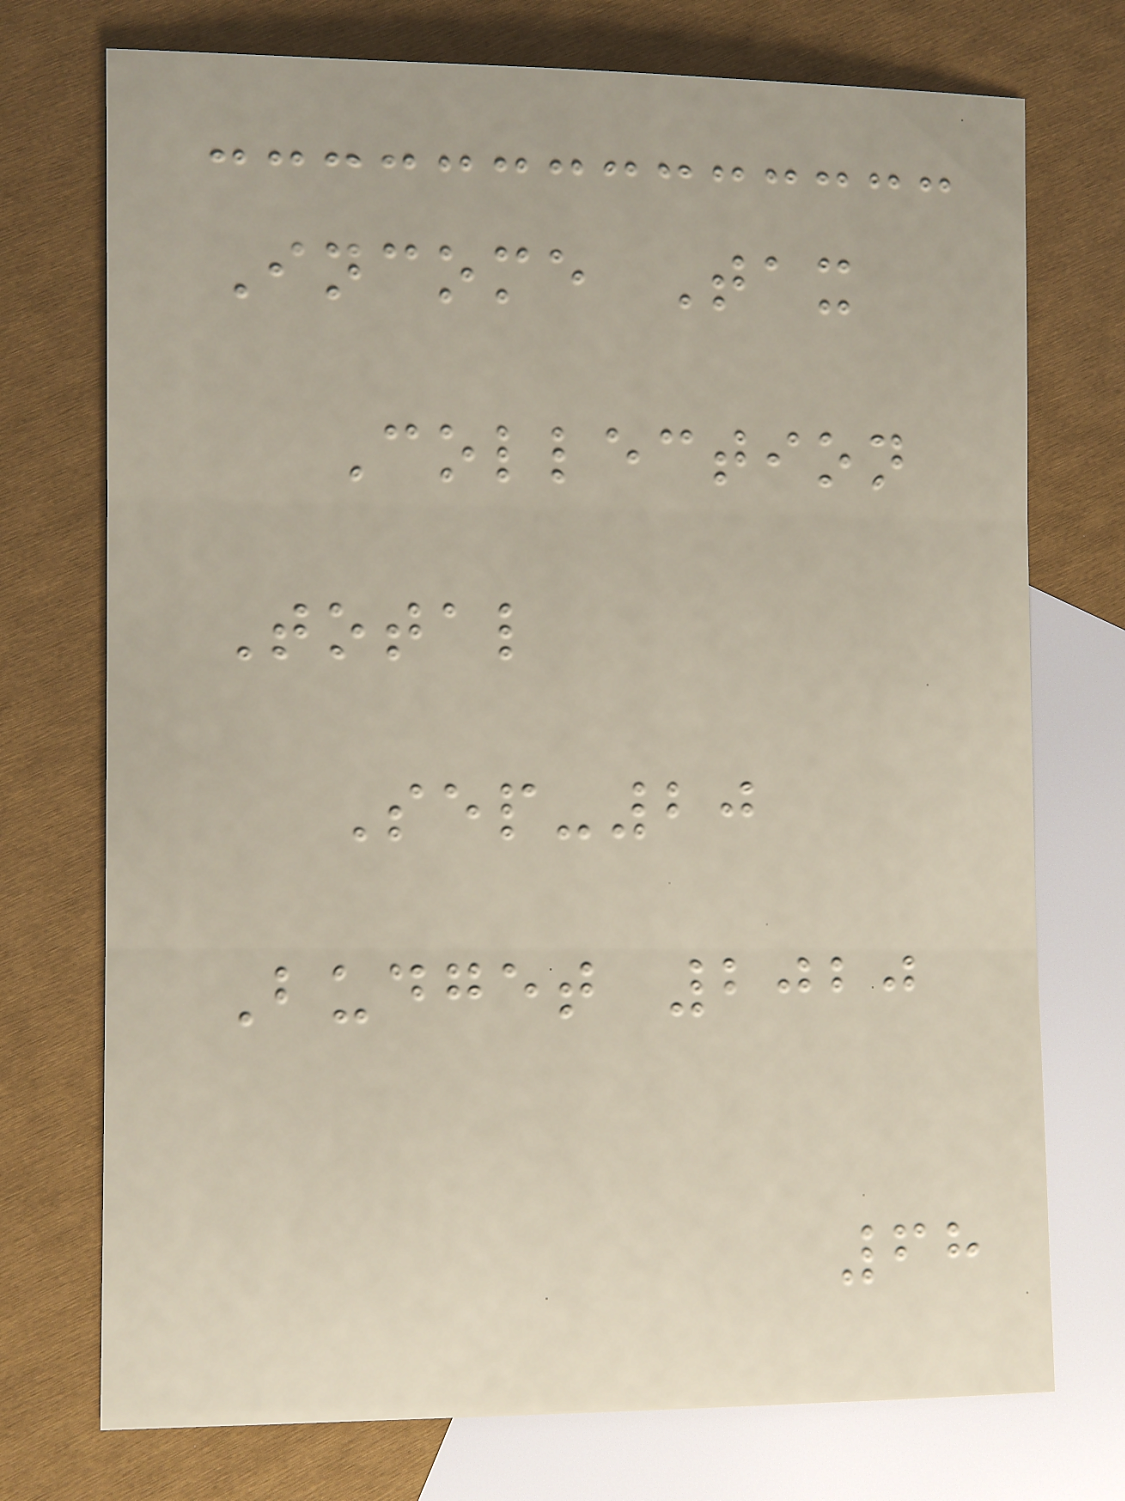Income Tax
Collection
Total
Sep-20
Budget 2020
68
